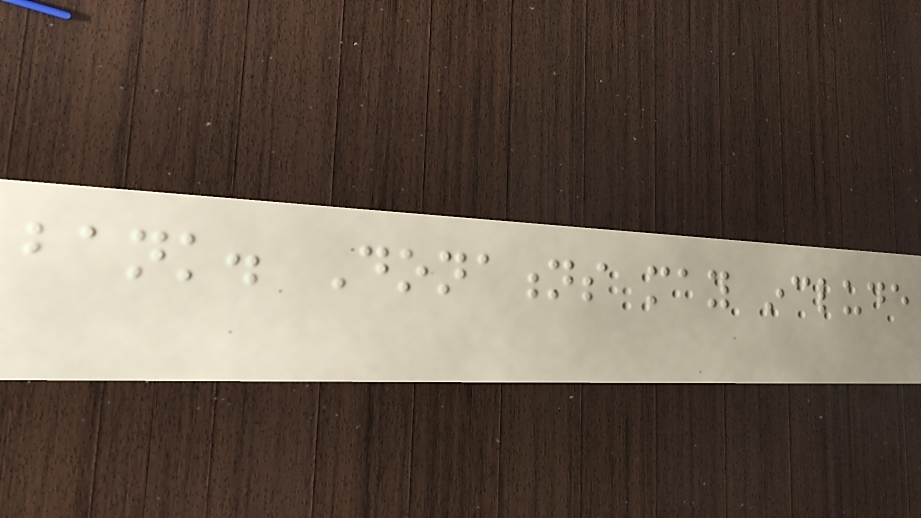bank. Donations may include
